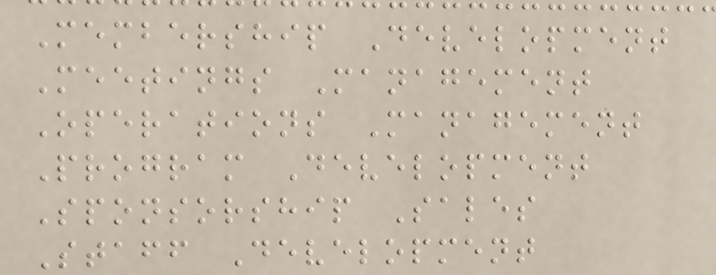Membership Development
Meetings Management
Operations Management
Program Development
Sponsorship Sales
Staff Development
